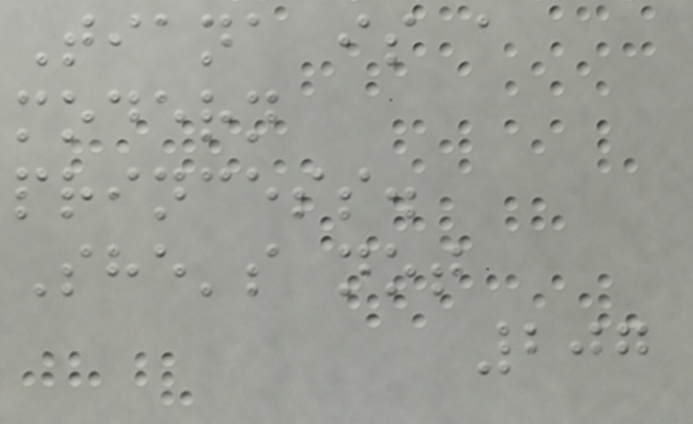Tiana is a
modern
princess.
She's not
207
